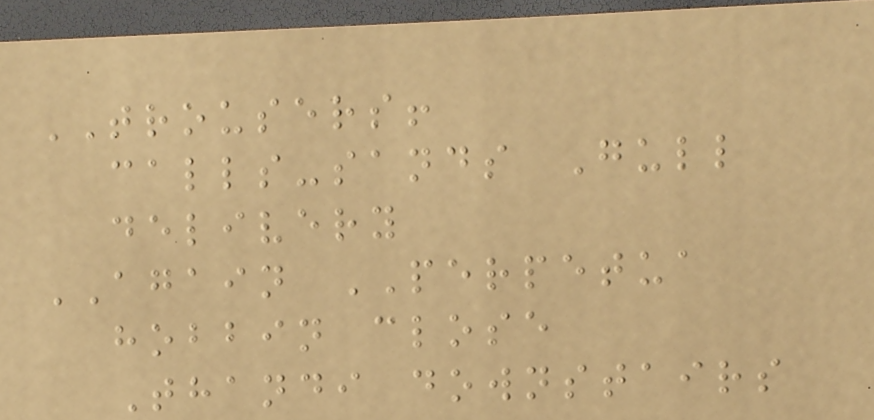TROUSERS!
calls-sands Gull
delivery
AGAIN PERPETUA
hobbin close
Thandi downstairs
